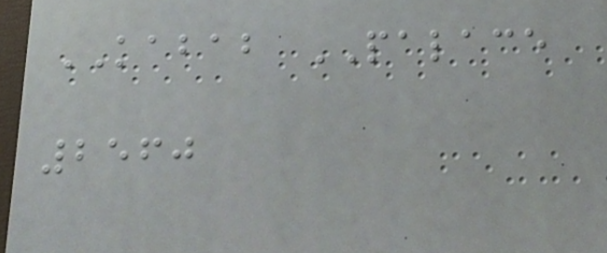KABAB PALACE
2560
